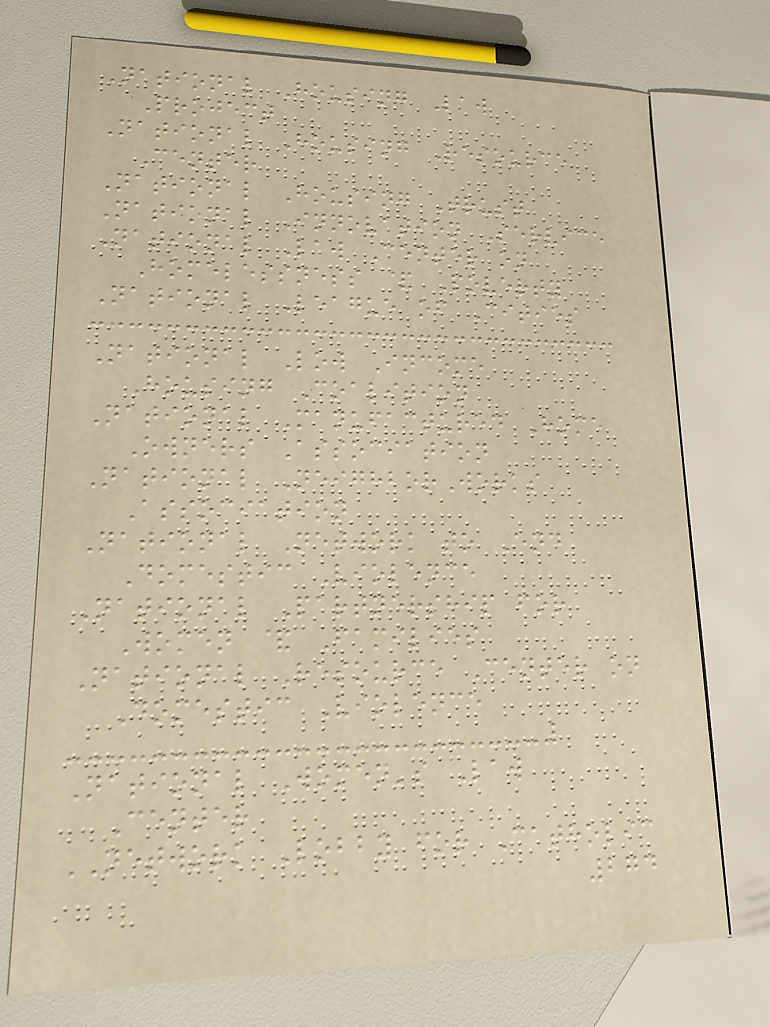National Housing Law
Project
National Housing Resource
Center
National Housing Trust
National Innovation Service
National Law Center on
Homelessness & Poverty
National League of Cities
National Low Income
Housing Coalition
National Manufactured Home
Owners Association
National NeighborWorks
Association
National Network to End
Domestic Violence
National Partnership for
Women & Families
National Resource Center on
Domestic Violence
National Women's Law
Center
NETWORK Lobby for Catholic
274
